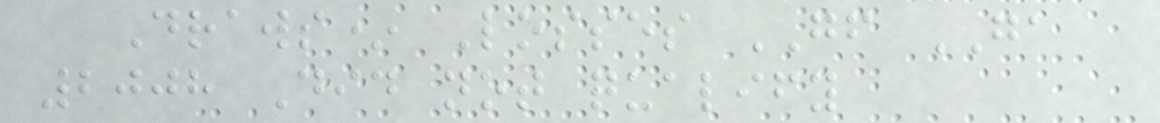Draws* Losses GF GA
2008 Did not qualify
